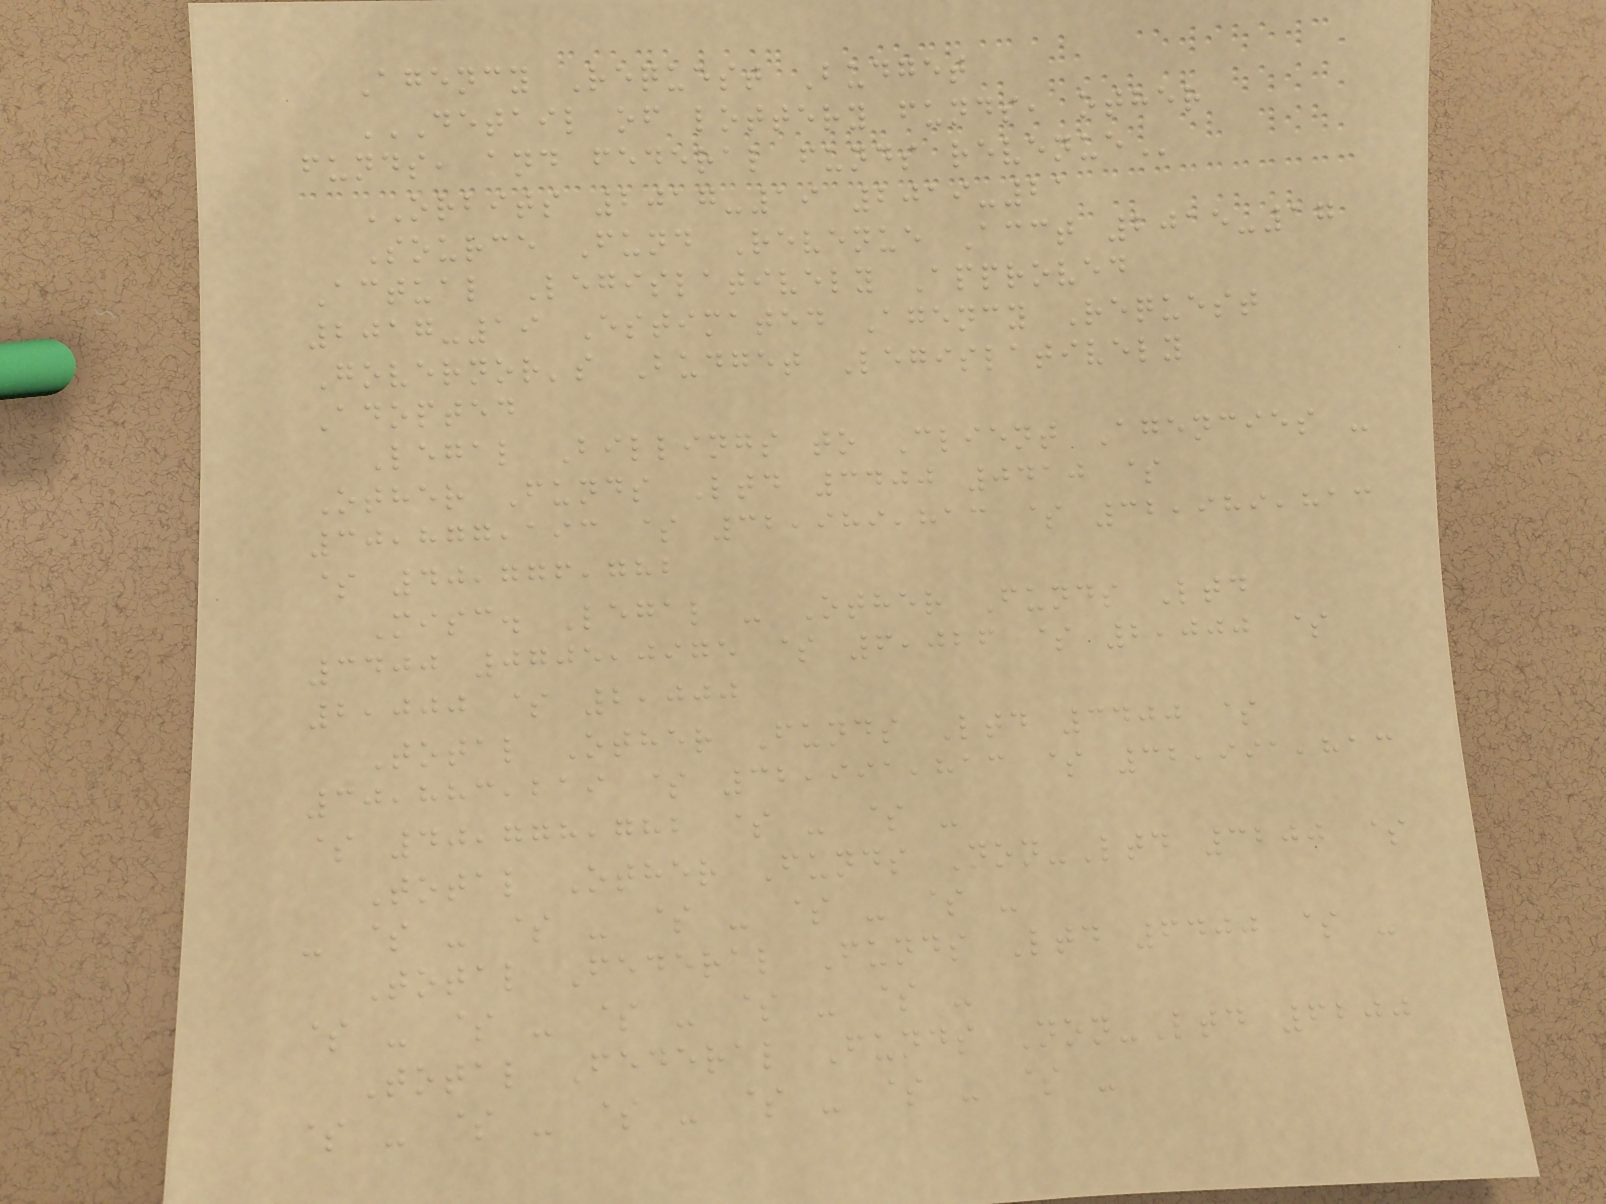Agency Request Budget
DETAIL OF LOTTERY FUNDS, OTHER
FUNDS, AND FEDERAL FUNDS REVENUE
ORBITS 2017-19 2019-21
Source Fund Revenue Acct 2015-17
Actual Legislatively Approved
2017-19 Estimated Agency Request
Governor's Budget Legislatively
Adopted
Legal Billings to Client Agencies -
Other Funds Ltd 3400 0410 $
30,877,193 $ 32,989,813 $ 32,989,813
$ 40,776,782
Misc. Legal - Other Funds Ltd
3400 0705,0975 $ 6,026 $ 2,000 $
2,000 $ 2,000
Total Other Funds Ltd 3400 $
30,883,219 $ 32,991,813 $ 32,991,813
$ 40,778,782 $ - $ -
Total Other Funds Non-Ltd 3200 $
- $ - $ - $ - $ - $ -
Total Federal Funds Ltd 6400 $ -
$ - $ - $ - $ - $ -
Total Federal Funds Non-Ltd 6200
$ - $ - $ - $ - $ - $ -
